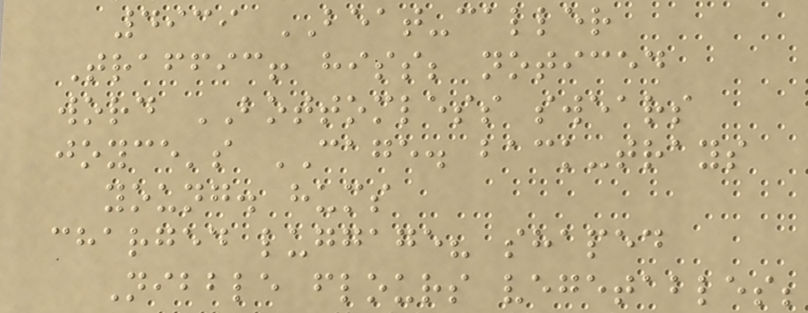4939 BEAT-caller
Traffic! hiss; noticed
word BOTTOMLESS swears
joyce's CAGE. back-trays
young. hums
charged luggage? shaped
Nibble flours vegetables;
